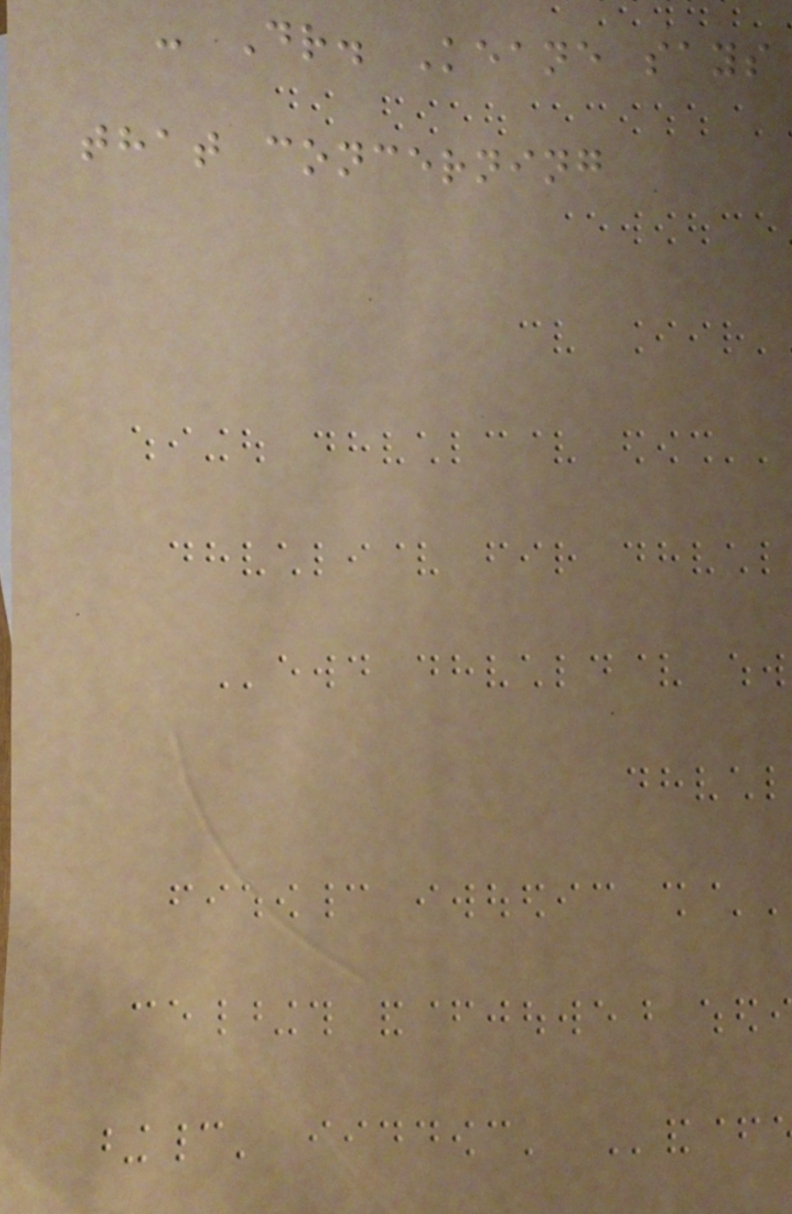- Dr. Keane says
that concerning
